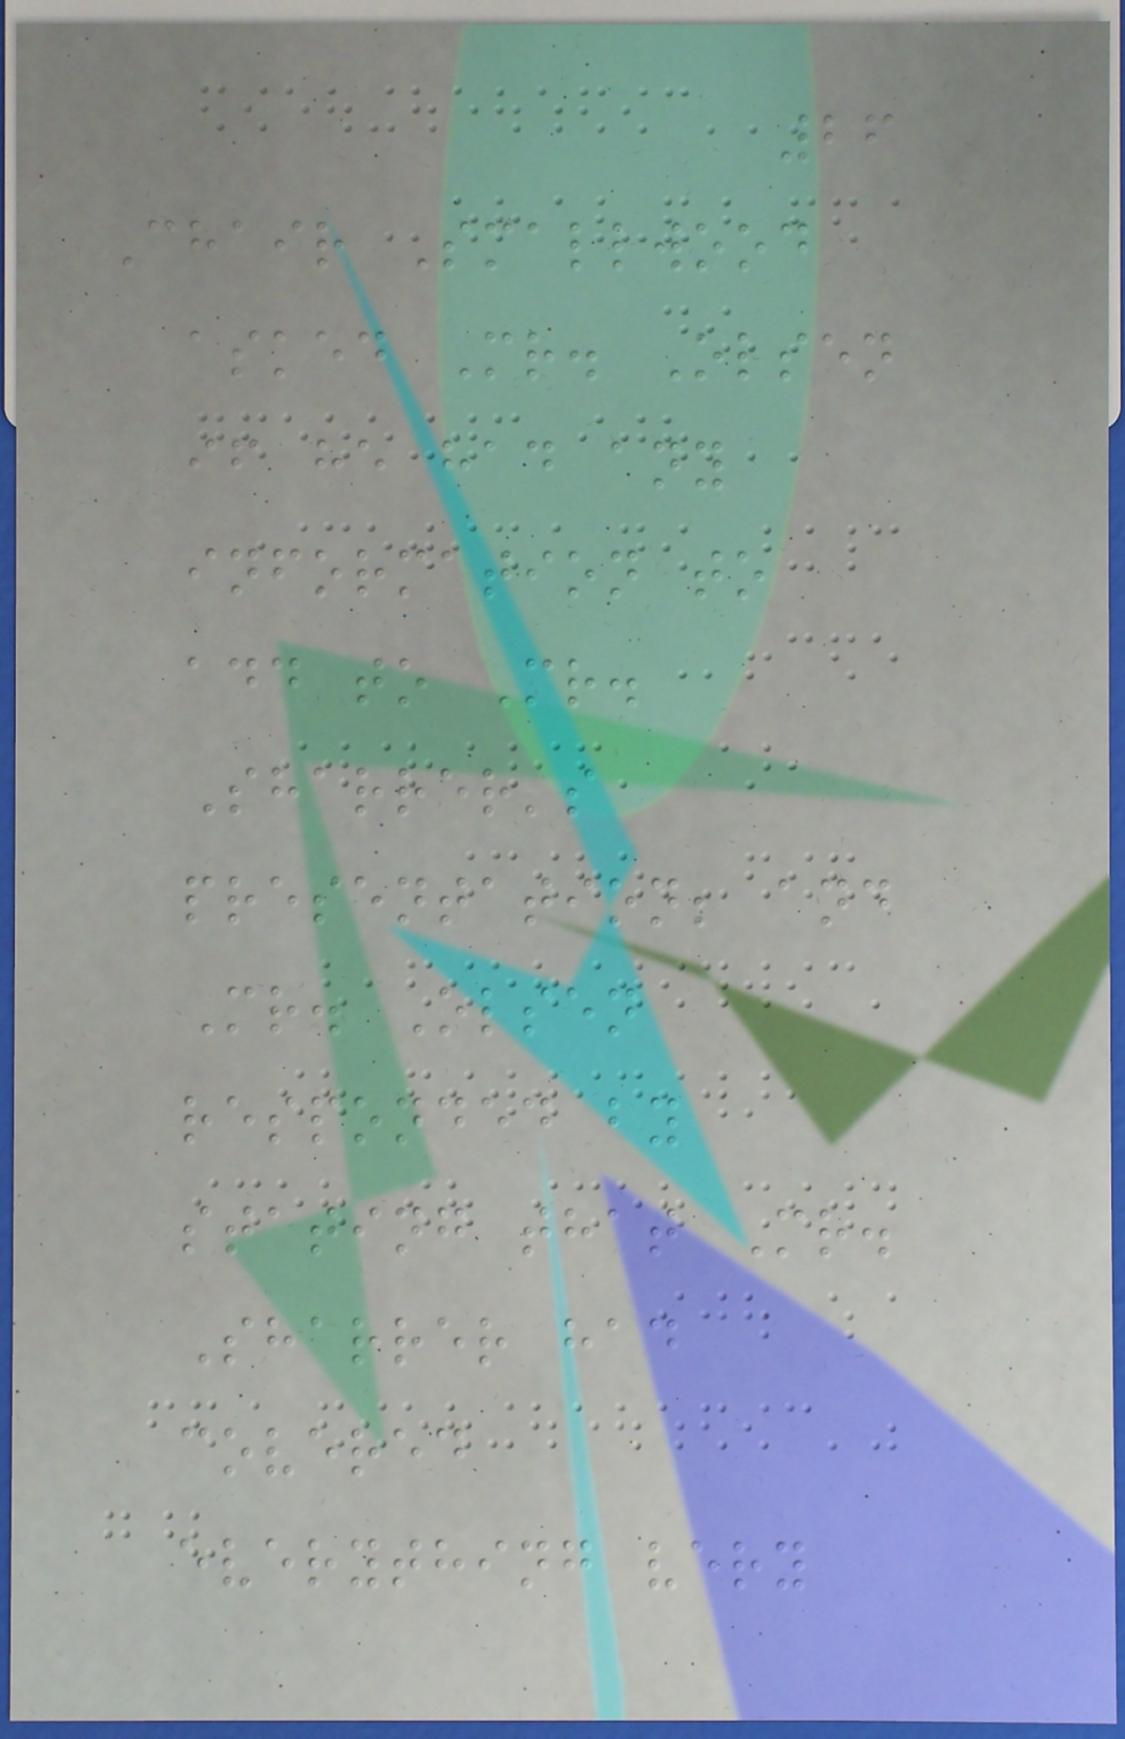26
Chair Smallwood
asked Mr. Olsen
if he had any
information to
add to Mr.
Sharrer's
presentation; and
Mr. Olsen
responded by
stating that Mr.
Sharrer had
covered
everything very
